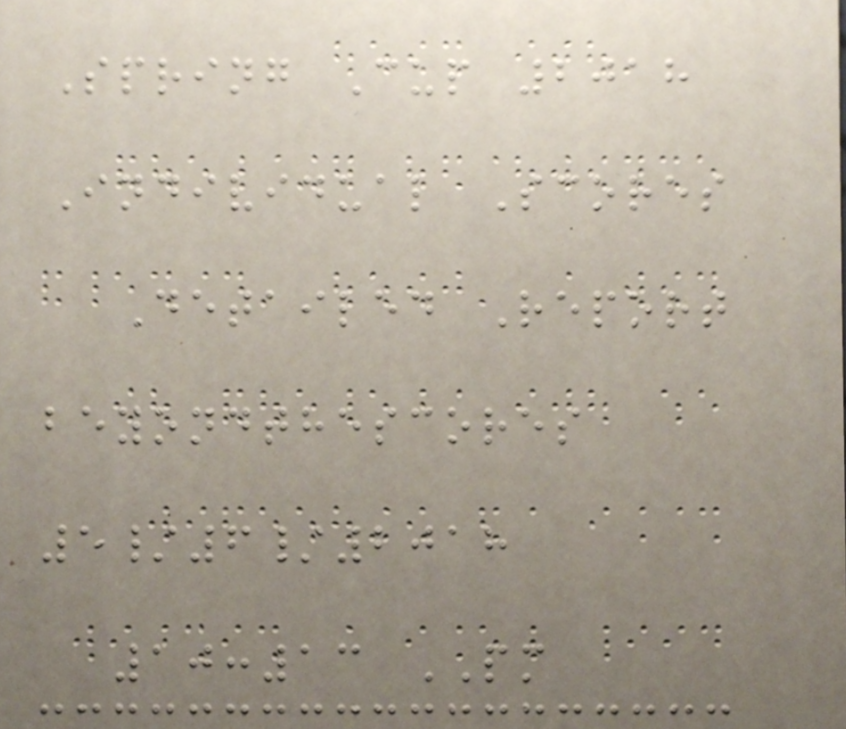Spring Cup 2018
Individual Scores
Detailed Report
beyondthescores
5/6/2018
10:13 PM
